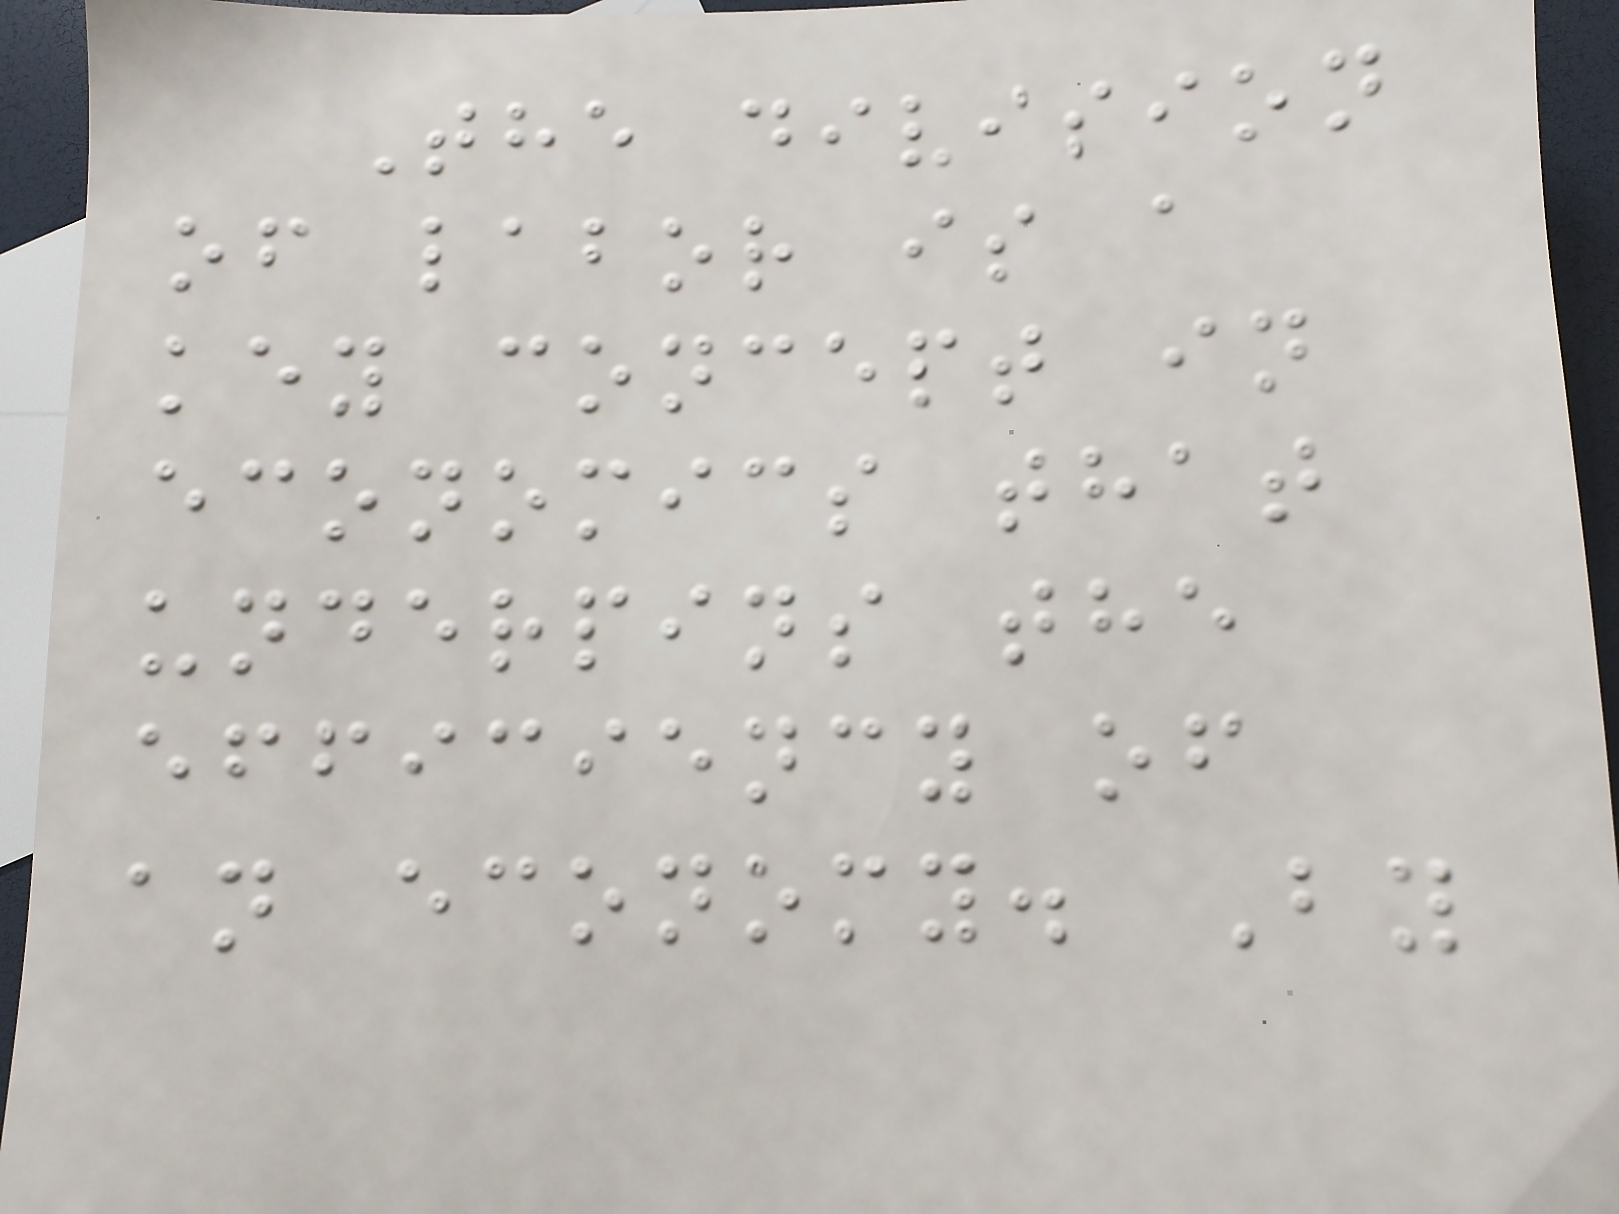The division
of labor is a
key concept in
economics that
underpins the
efficiency of
an economy. By
